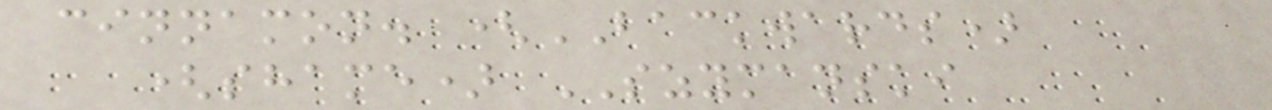cinnamon. (BACKWARDS)
(shame) SZYMANSKI
